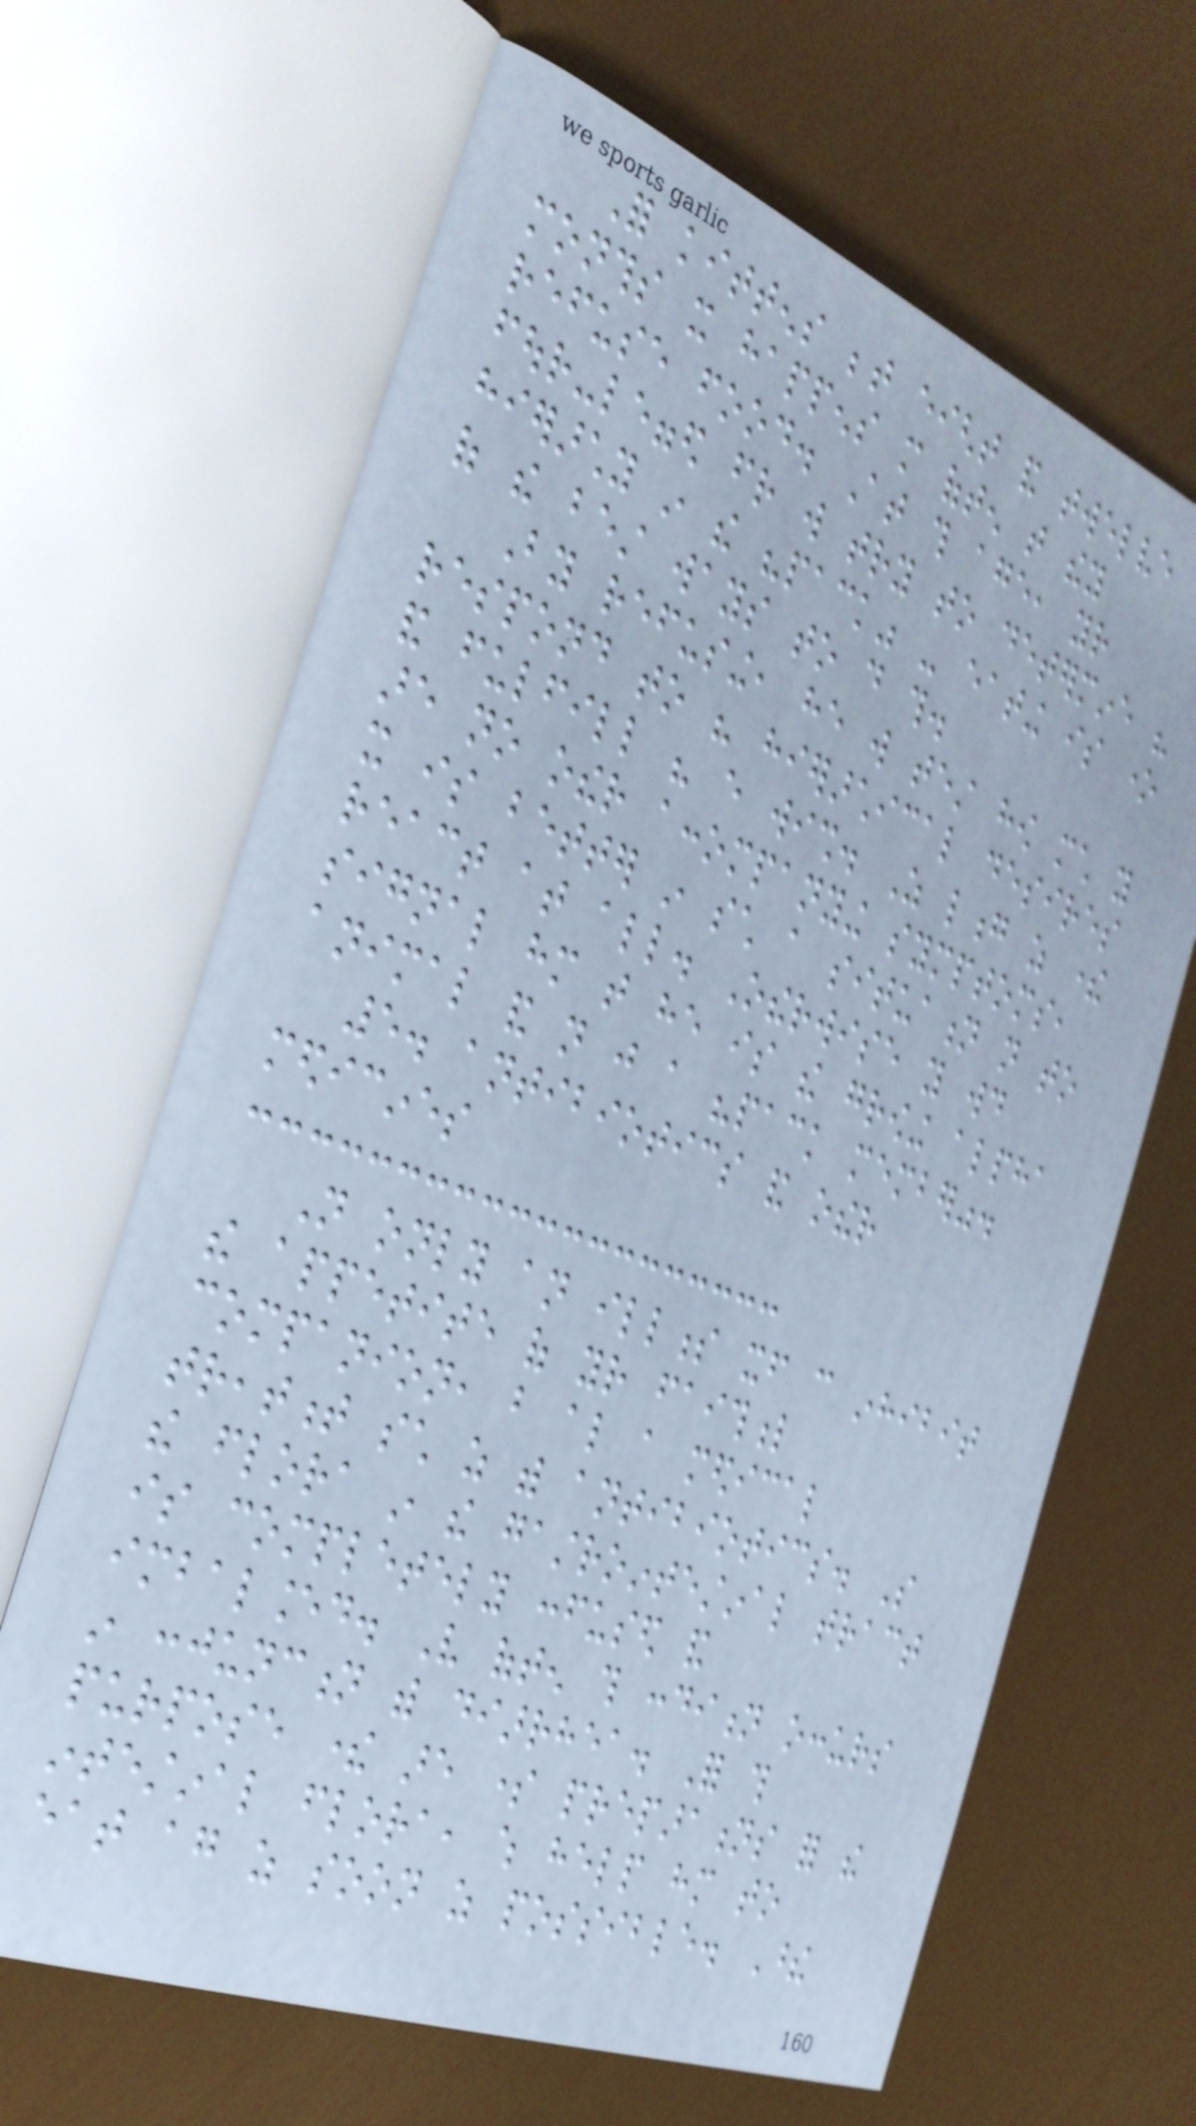For kittens between eight and twelve
months it happens more often that they
refuse food. At this age, your
four-legged friend will try to determine his
hierarchy in the "pack" - eating is one
of the best ways to do this.
By refusing, he will test how much you
respond to his hierarchical desires
and fulfill his every wish. As long as there
are no other accompanying symptoms,
it is better in such a situation not to
react at all. Otherwise you would
signal him that he is the growing alpha
animal and not just a "pack member".
5. antibiotics and other
medicines
Not only an illness itself can inhibit
the appetite of your faithful
companion, but also a medical
treatment such as with antibiotics. So
the flora in the gastrointestinal tract
is completely confused and
imbalanced. Very often this condition occurs
in conjunction with diarrhea. For this
purpose there are some preparations for the
intestinal flora, which help him to
eat again as soon as possible. These
